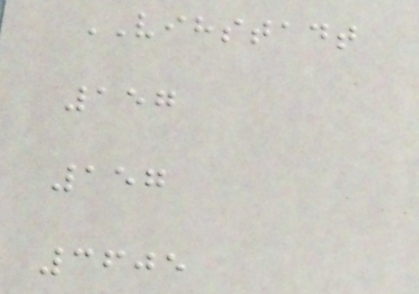VIHSTADT
157
157
3605
